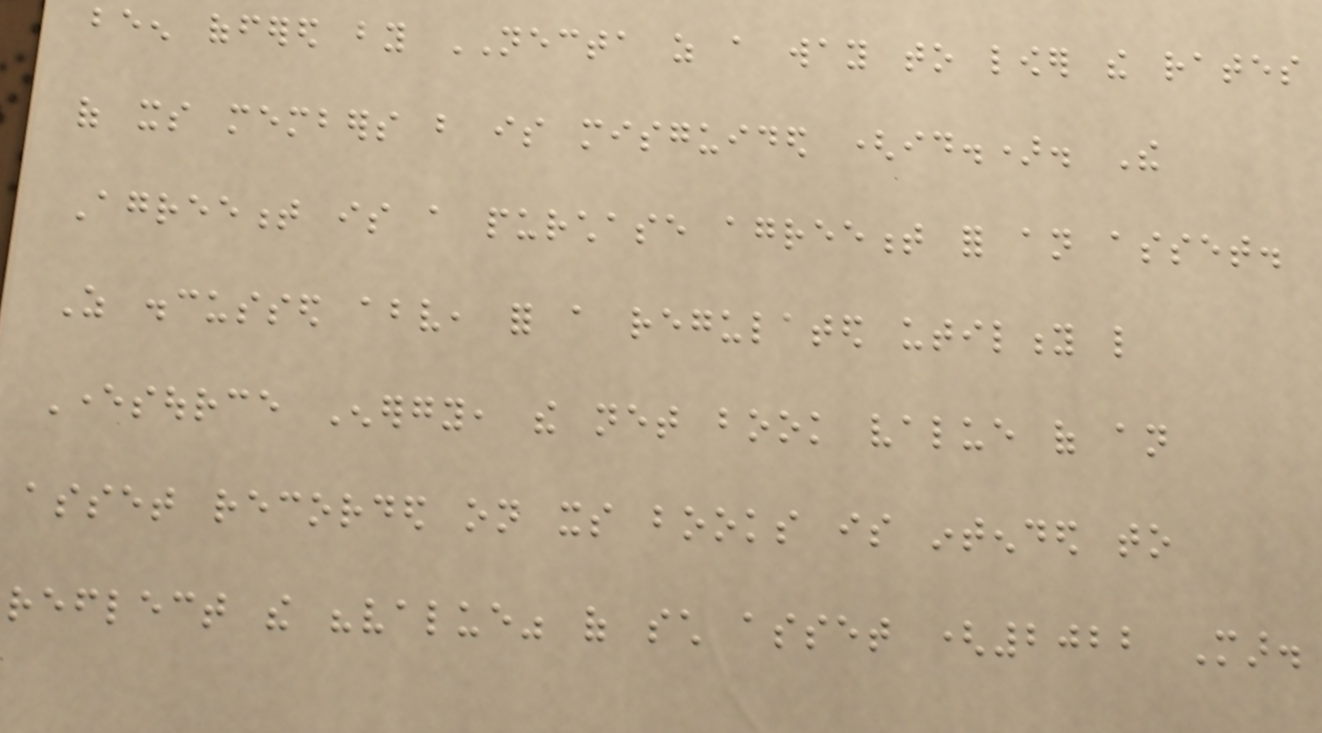been offered by NECTA as a way to lower the rates
of its members but is misguided (id.). The
Agreement is a purchase agreement for an asset.
As discussed above, for a regulated utility like
Eversource Energy, the net book value of an
asset recorded on its books is intended to
reflect the "value" of such asset (2022 Mar.
